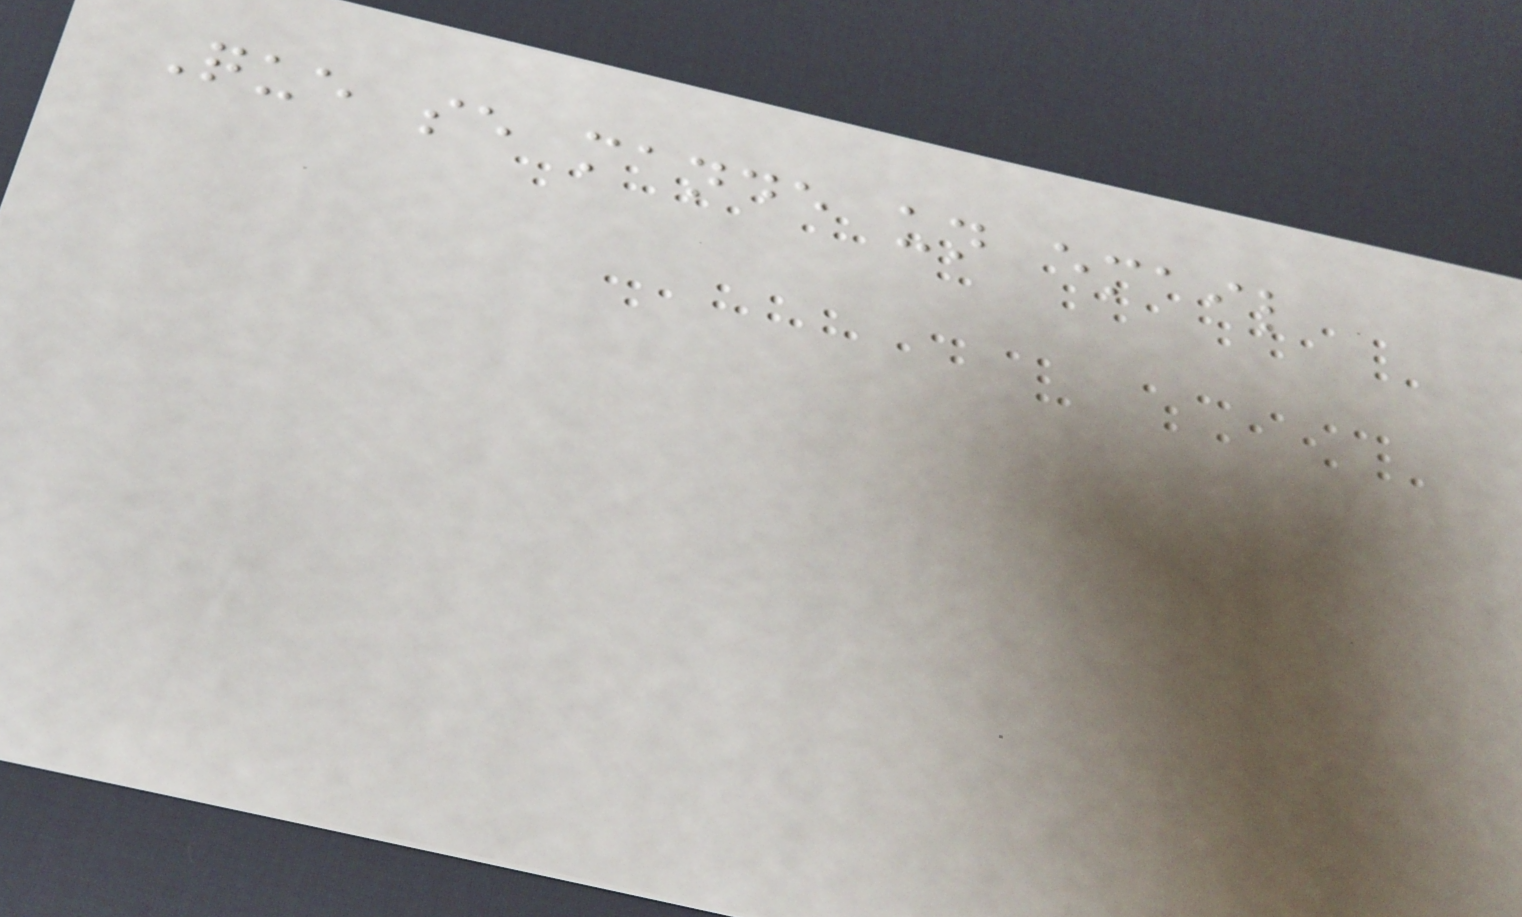Que se mande un email
